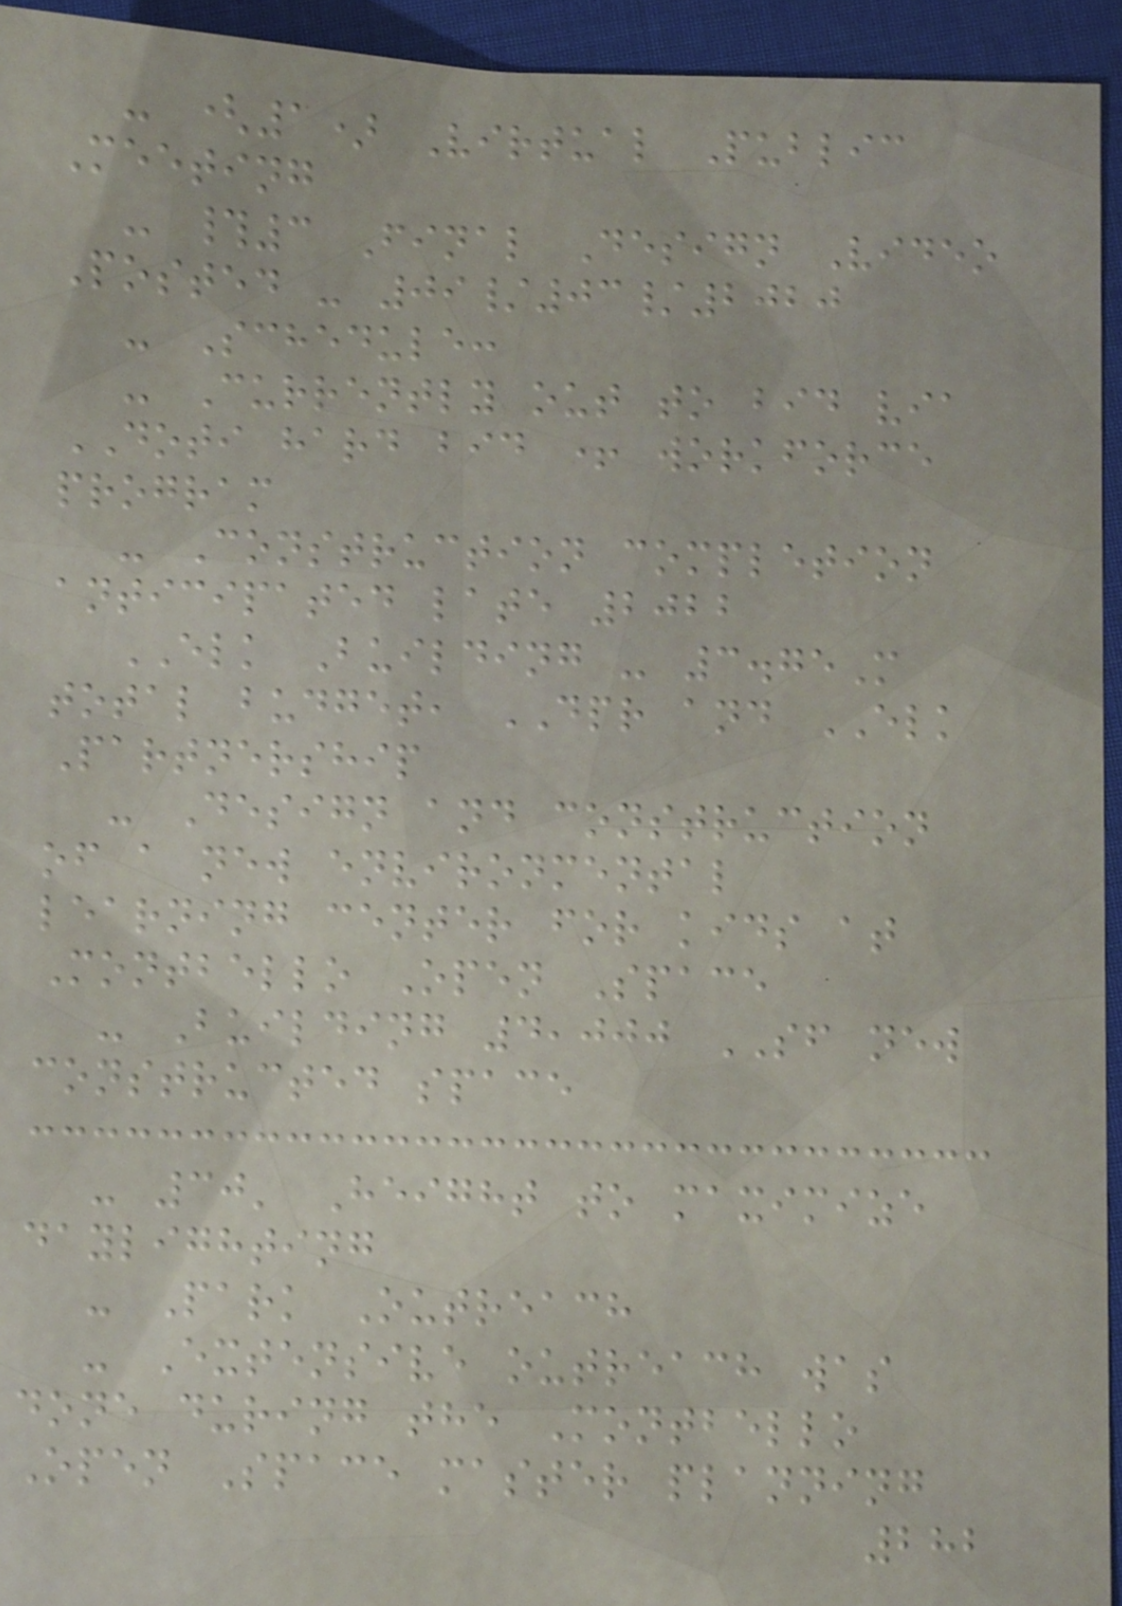- (1) Virtual Public
Meeting
- #3 Final Design Video
Posted - 09/03/2020
- Schedule:
- Currently out to bid via
DOTI hard bid + workforce
program
- Construction completion
anticipated late 2022
ELK Building - 3.75M
total budget, DPR and ELK
Partnership
- Design and construction
of a new environmental
learning center for kids at
Montbello Open Space
- Building 4,000 SF new
constructed space
- 30' Height to maximize
daylighting
- Park Outreach
- Extensive outreach was
done during the Montbello
Open Space master planning
282
